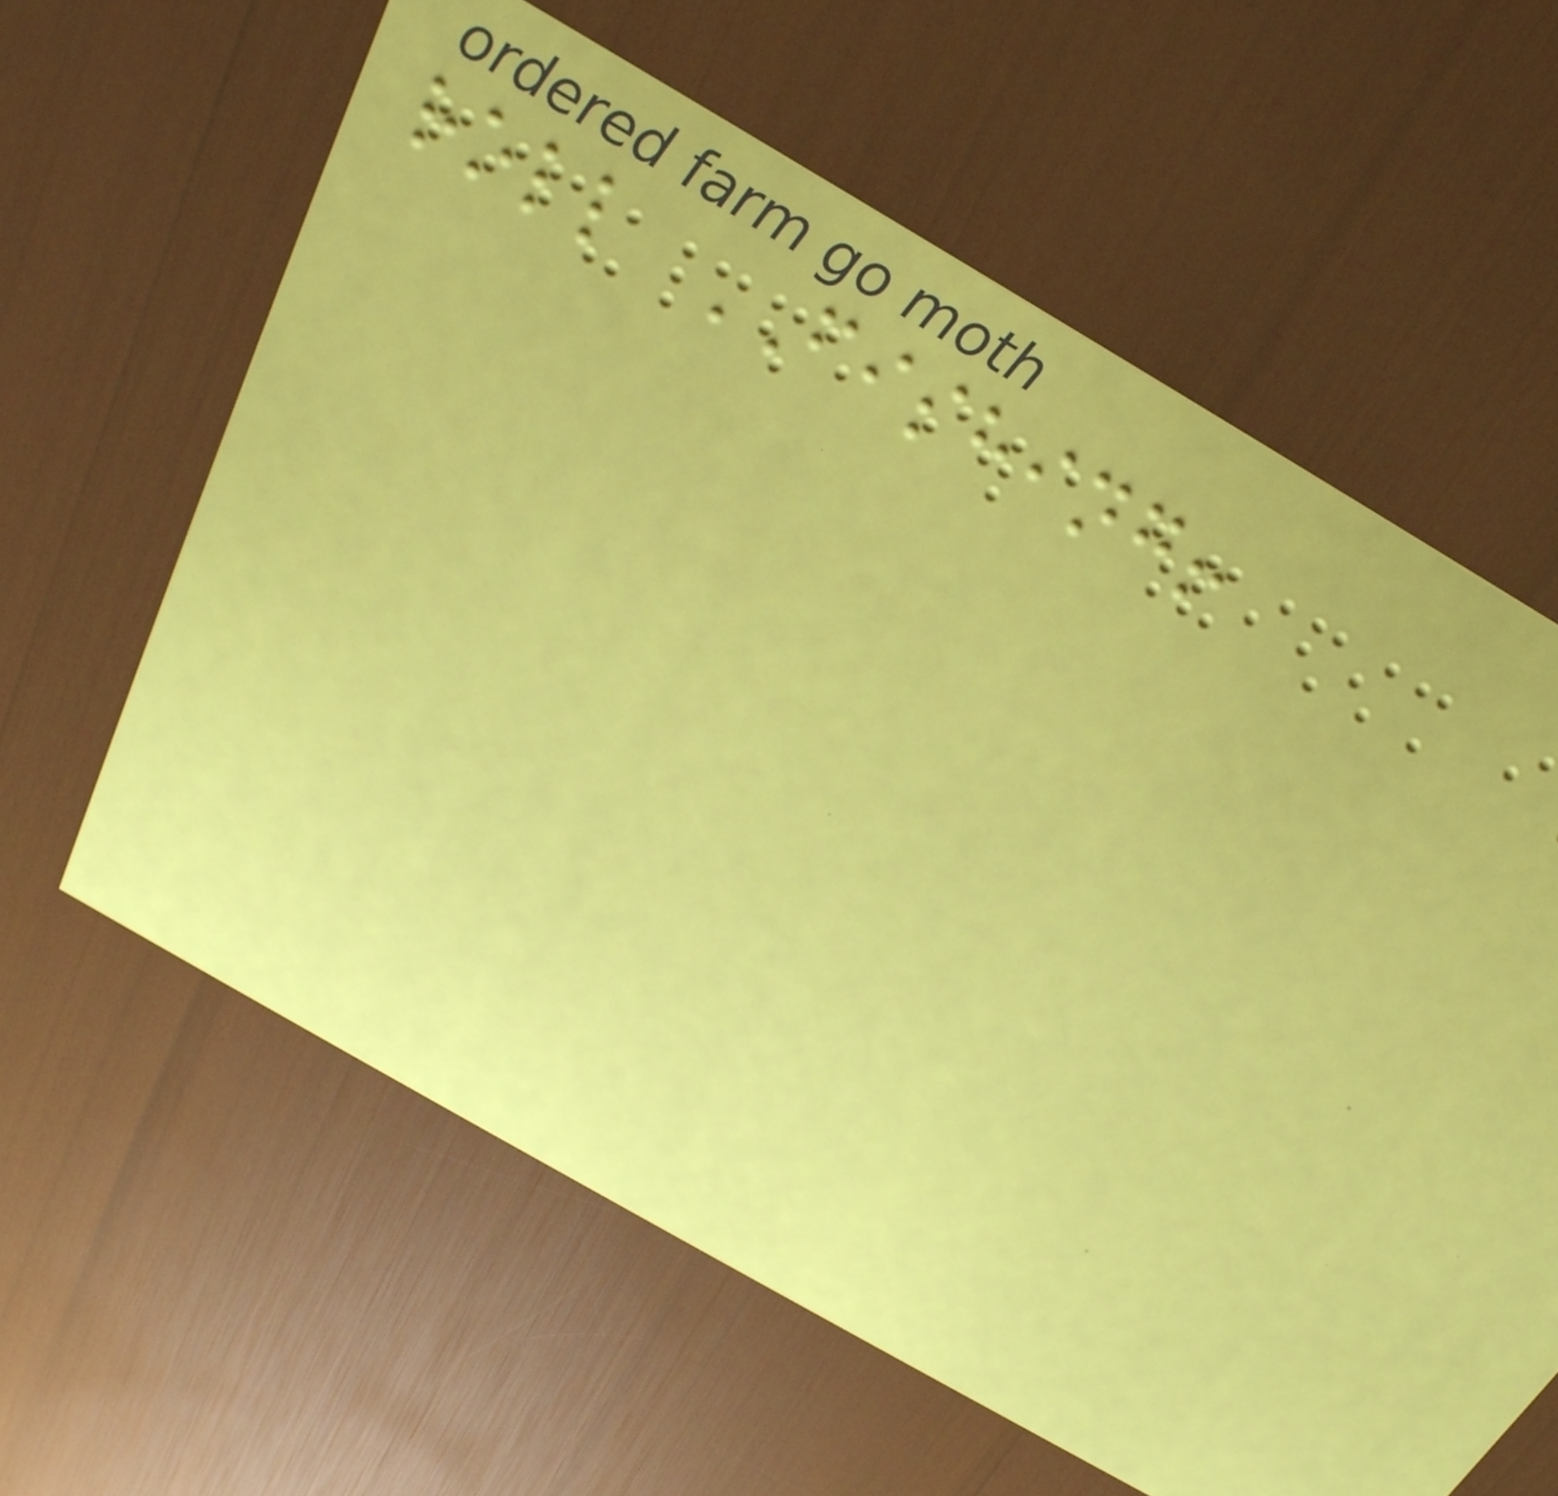roll FISHING!
